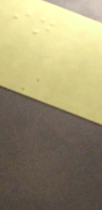in
